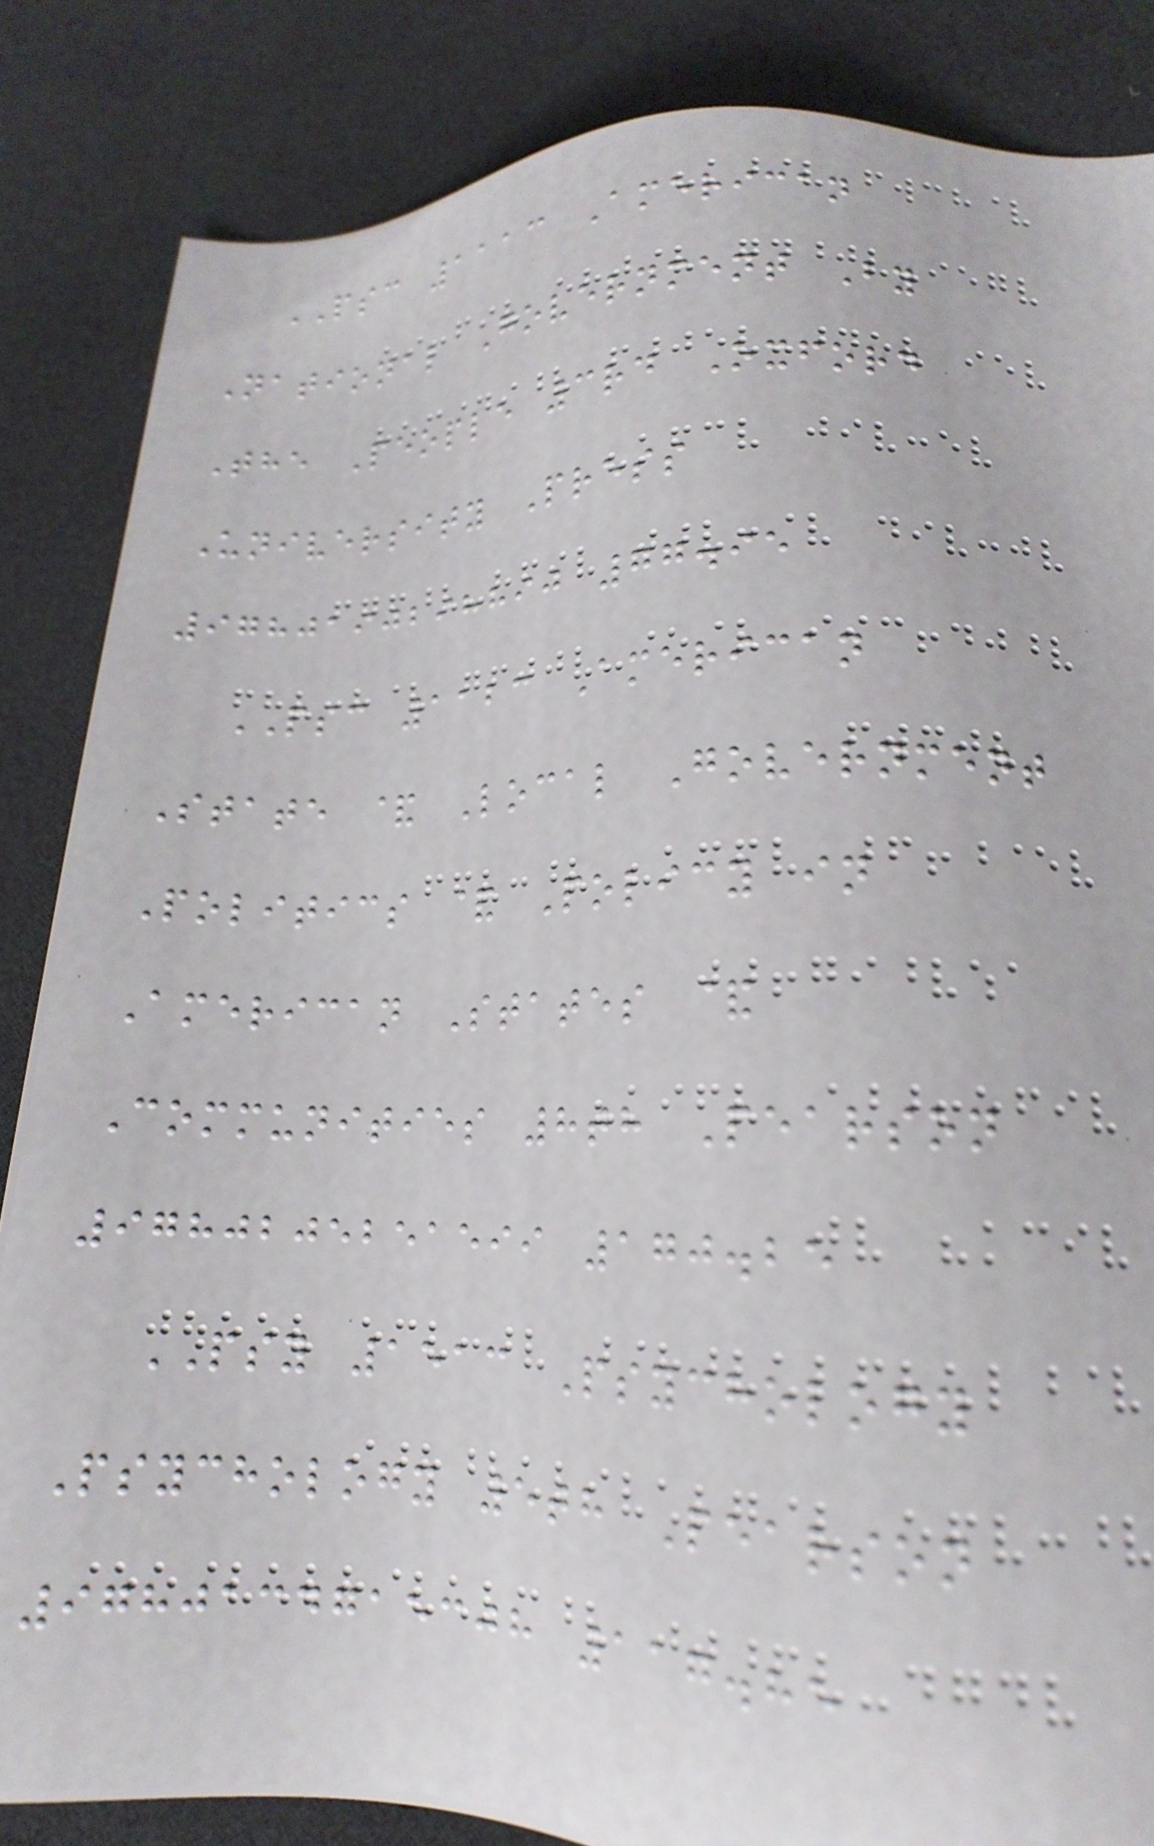PSC 1113 American
National Government By
The People 3rd Oxford
University Press
9780190298890 77.95
PSC 1123 American
State & Local Government
Politics & Policy in
American States &
Communities 8th Pearson
9780205251599 170.25
PSY 1513 Psychology
Psychology 5th Pearson
9780134715308 117.85
